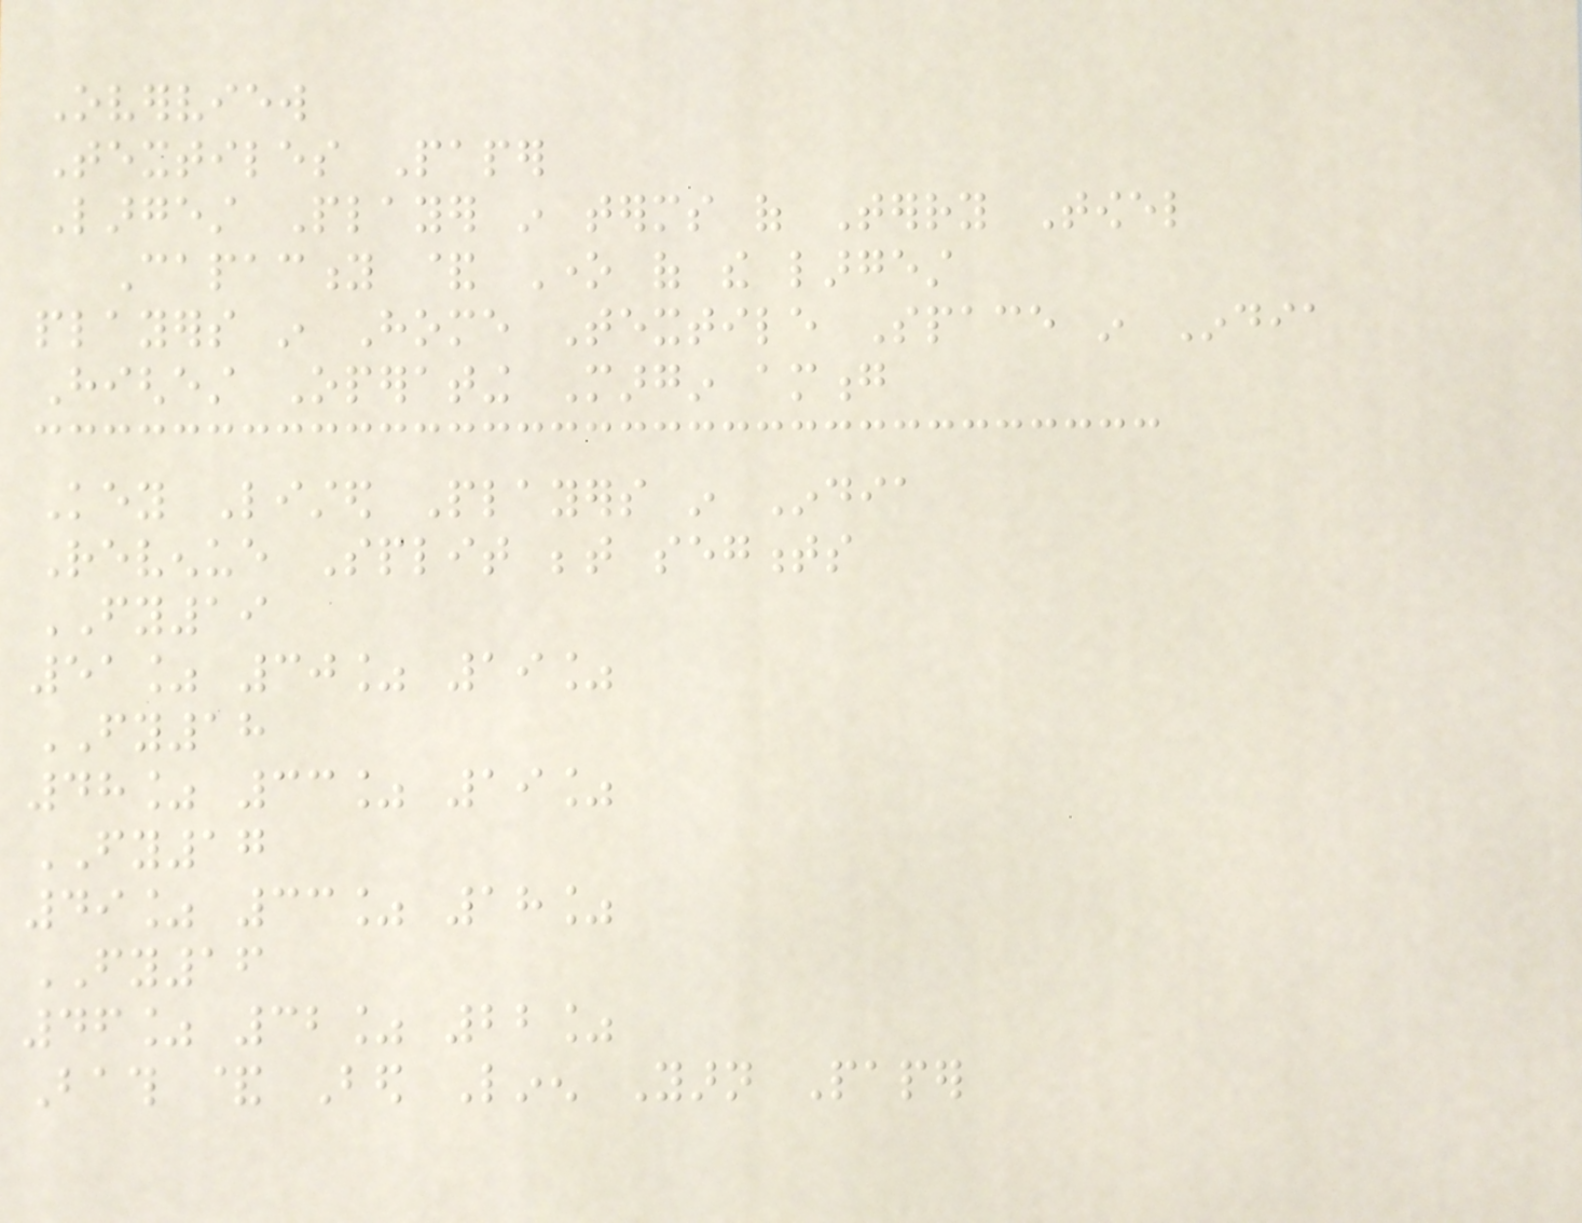Overview
Textiles Paper
Largest Player in terms of Terry Towel
Capacity & One of the largest
players in Home Textile Space in India
Highest Operating Margin among
Key Listed Players in India
Revenue Split between segments
FY19
51% 30% 19%
FY18
48% 33% 19%
FY17
49% 33% 18%
FY16
46% 32% 22%
Bath & Bed Linen Yarn Paper
